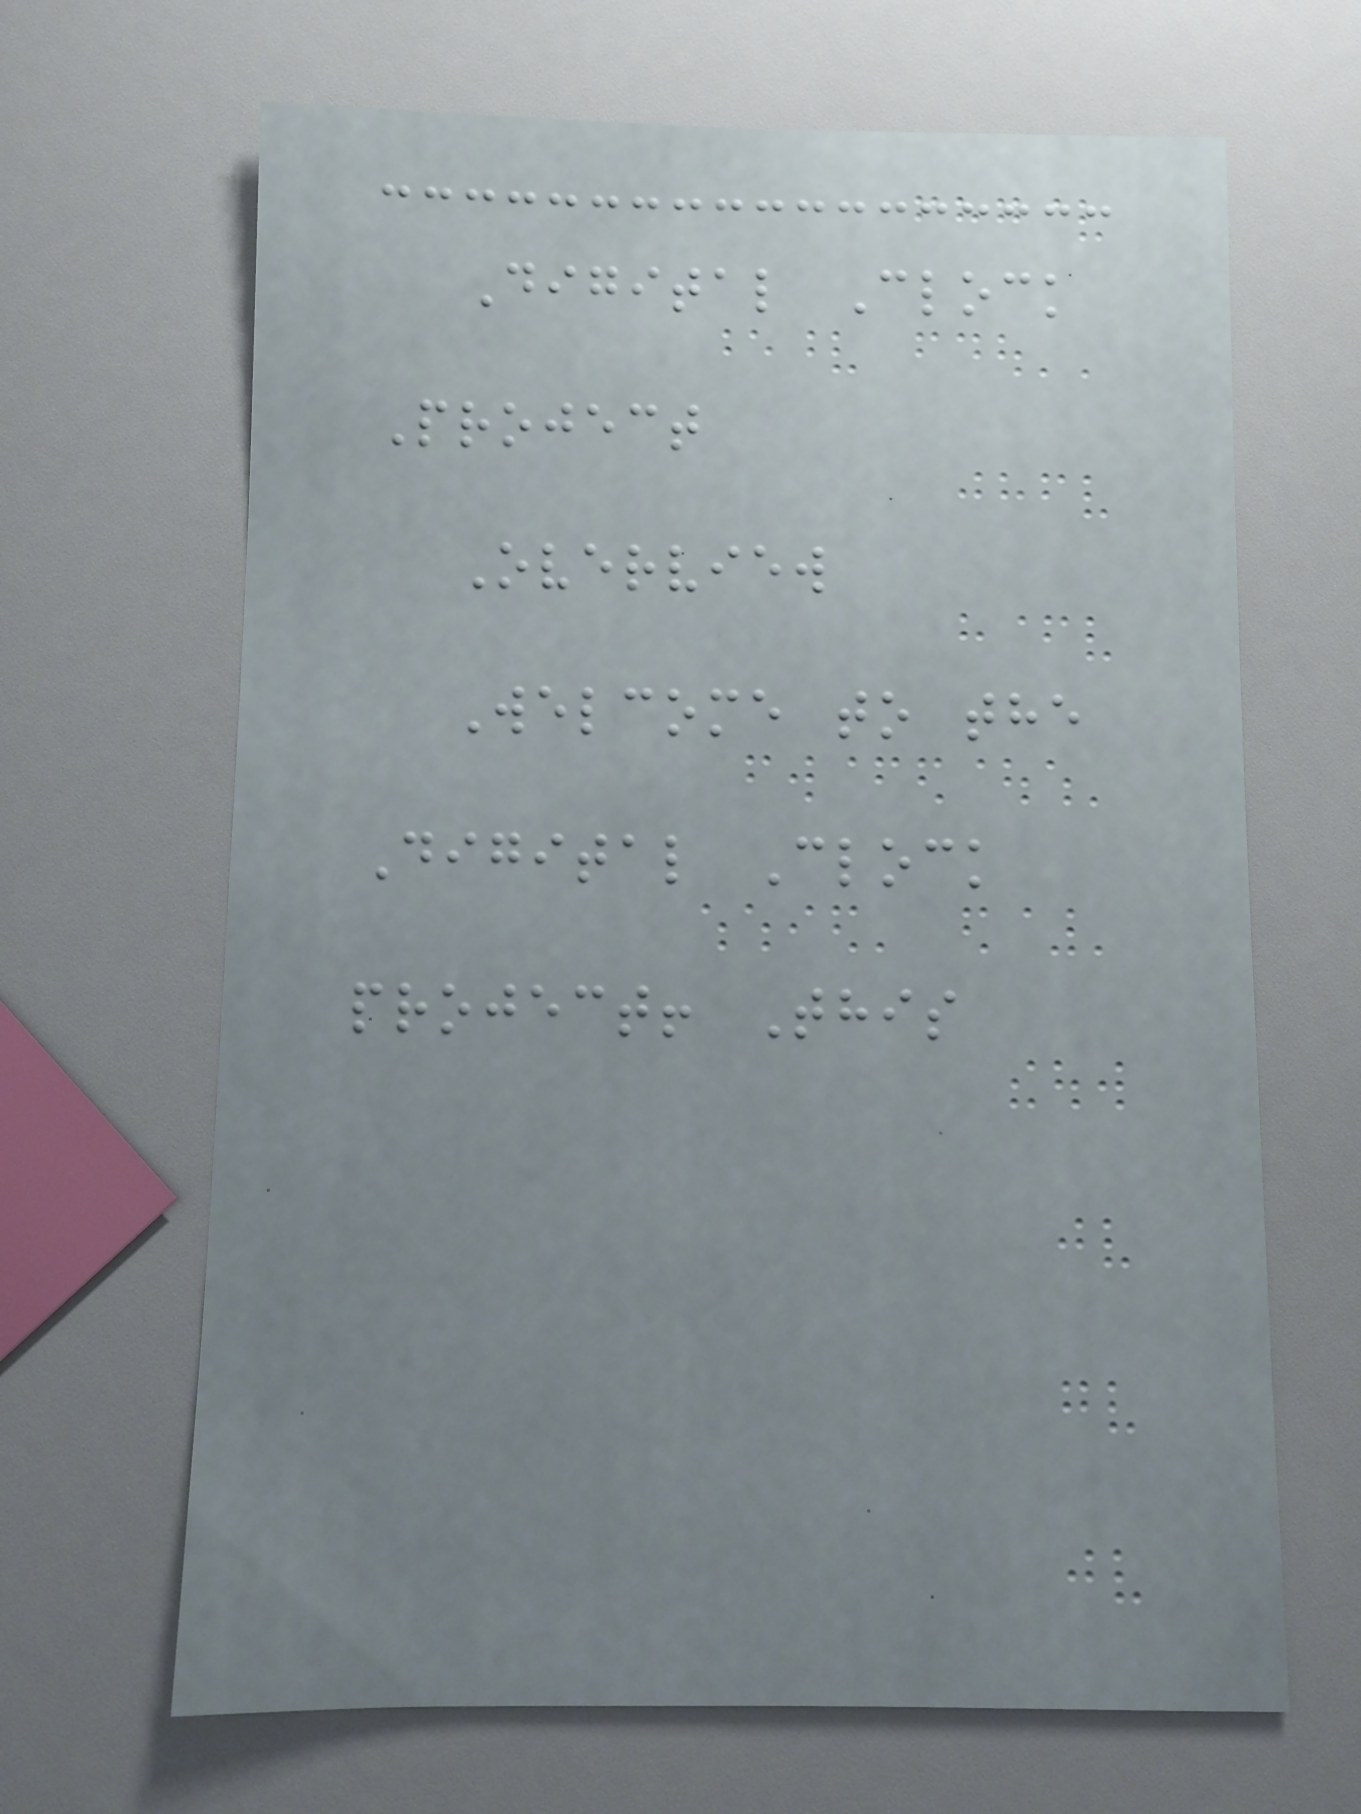Digital Clock
Project
Overview
Welcome to the
Digital Clock
project! This
